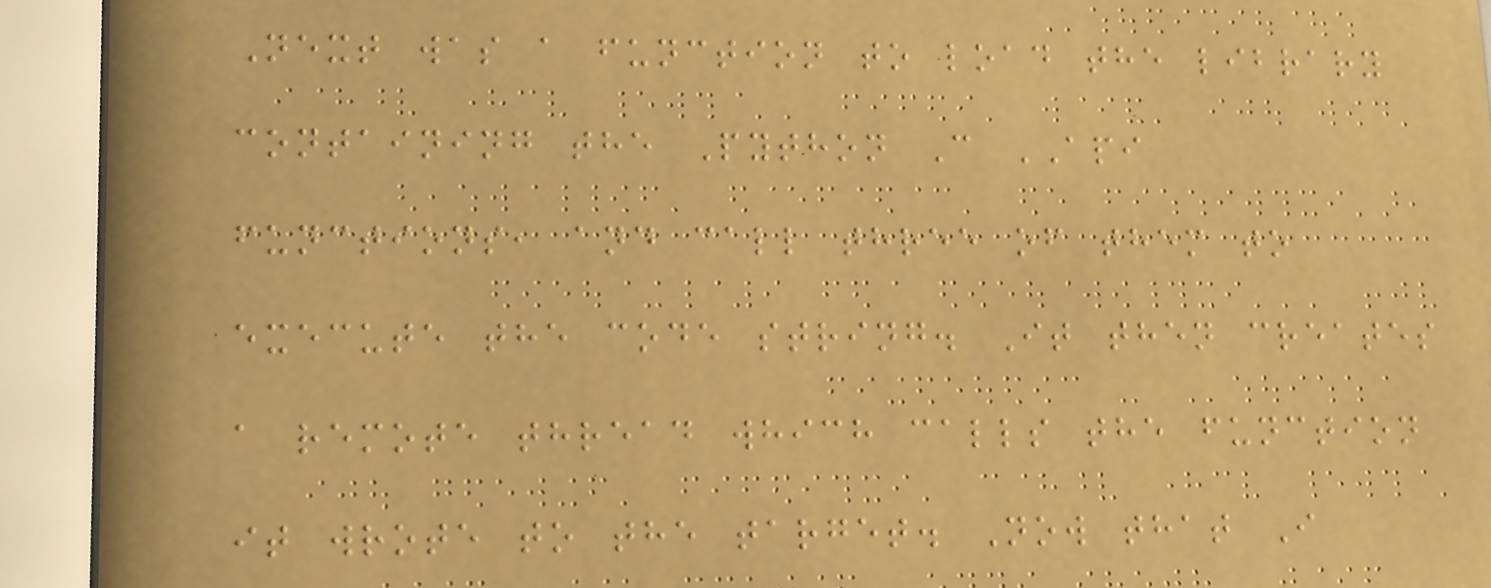Next was a function to load the library
containing the Python C API
functions, and call three of them to
execute the code string. It then creates
a remote thread which calls the function
it wrote to the target. Now that I
